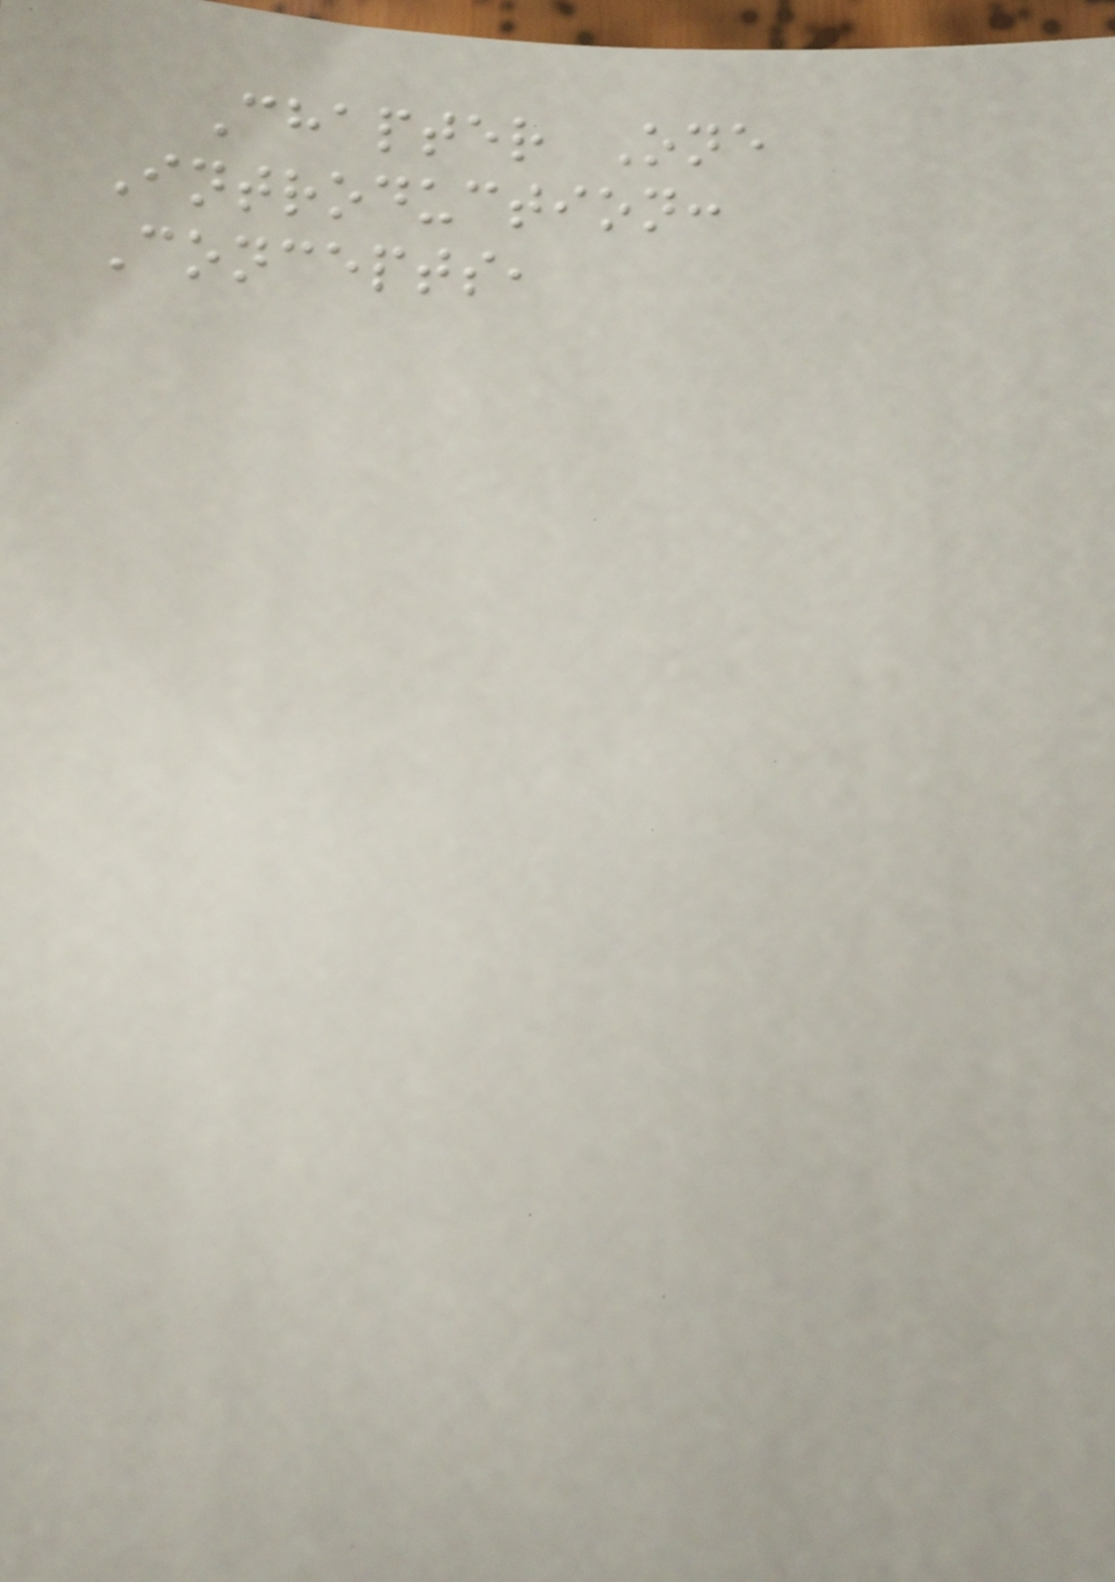Chapter One
Introduction:
Concepts,
